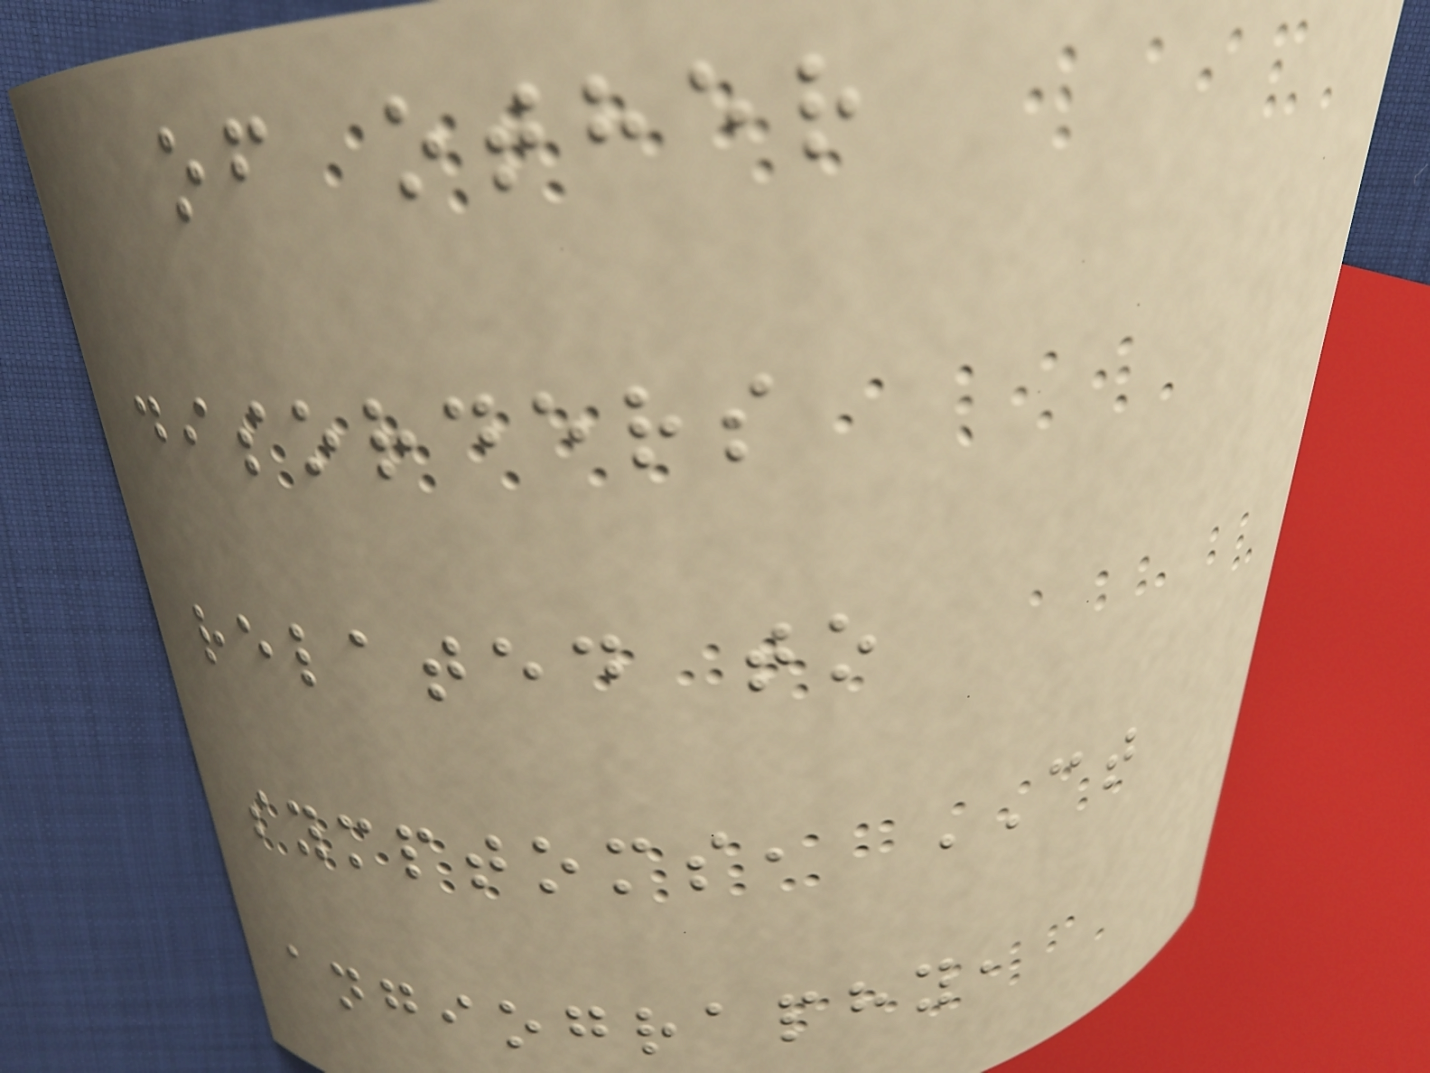of other
disorders
related to
symptoms, CT
angiography,
